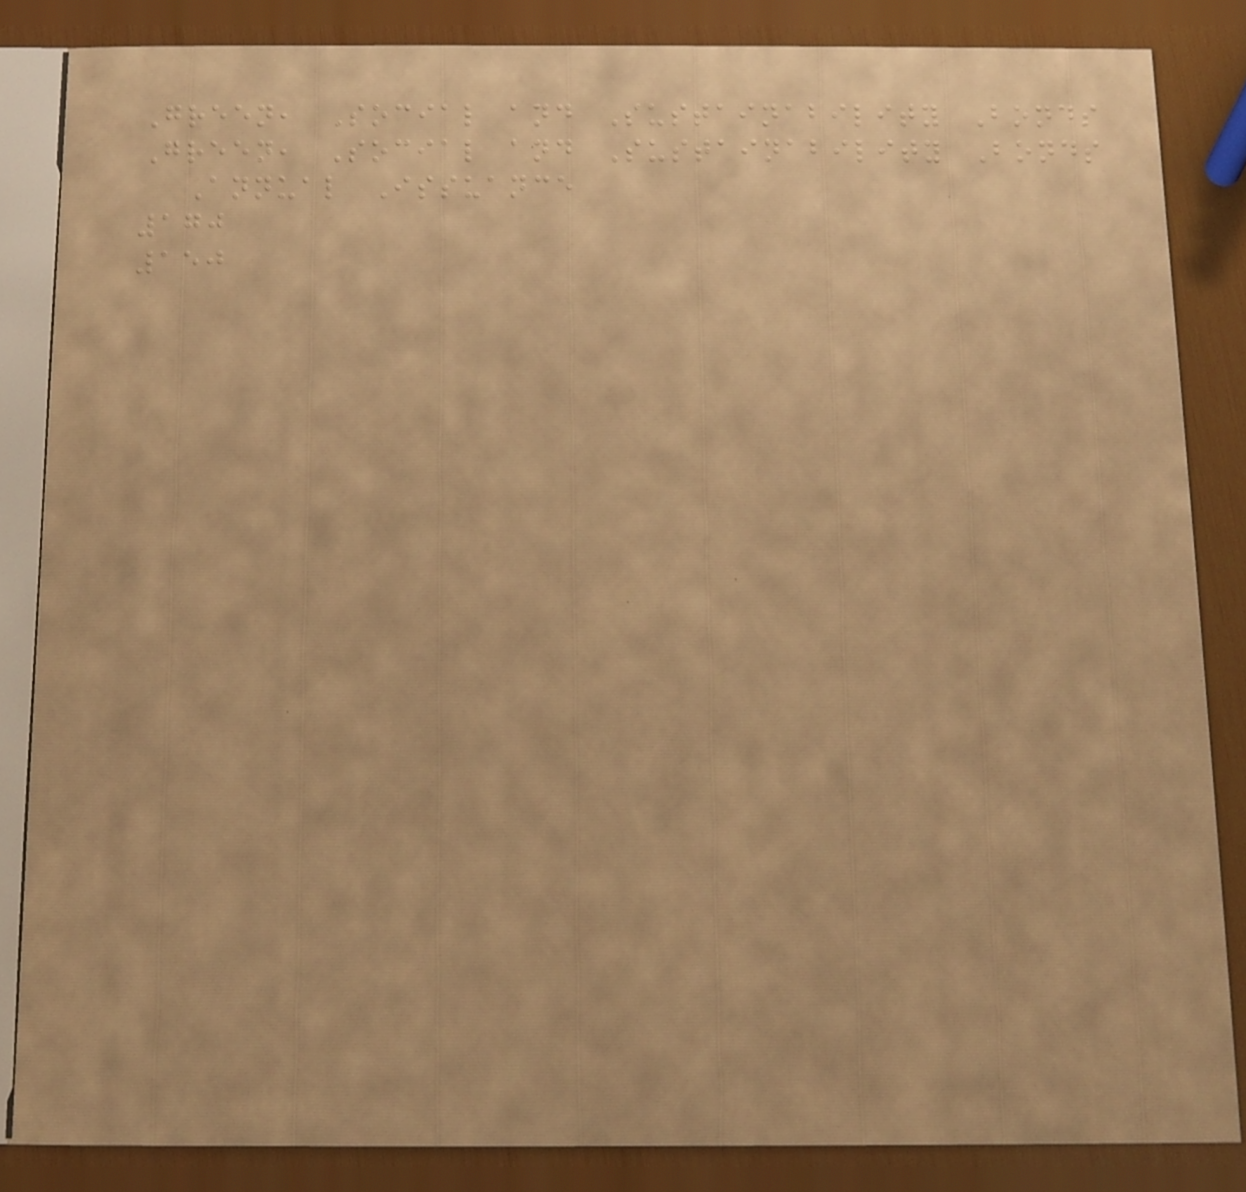Green, Social and Sustainability Bonds
Green, Social and Sustainability Bonds
Annual Issuance
170
150
